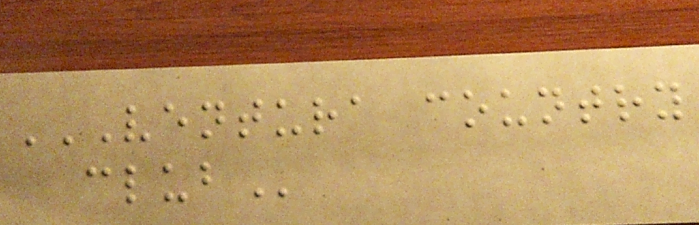VENTURA COUNTRY
CLUB
